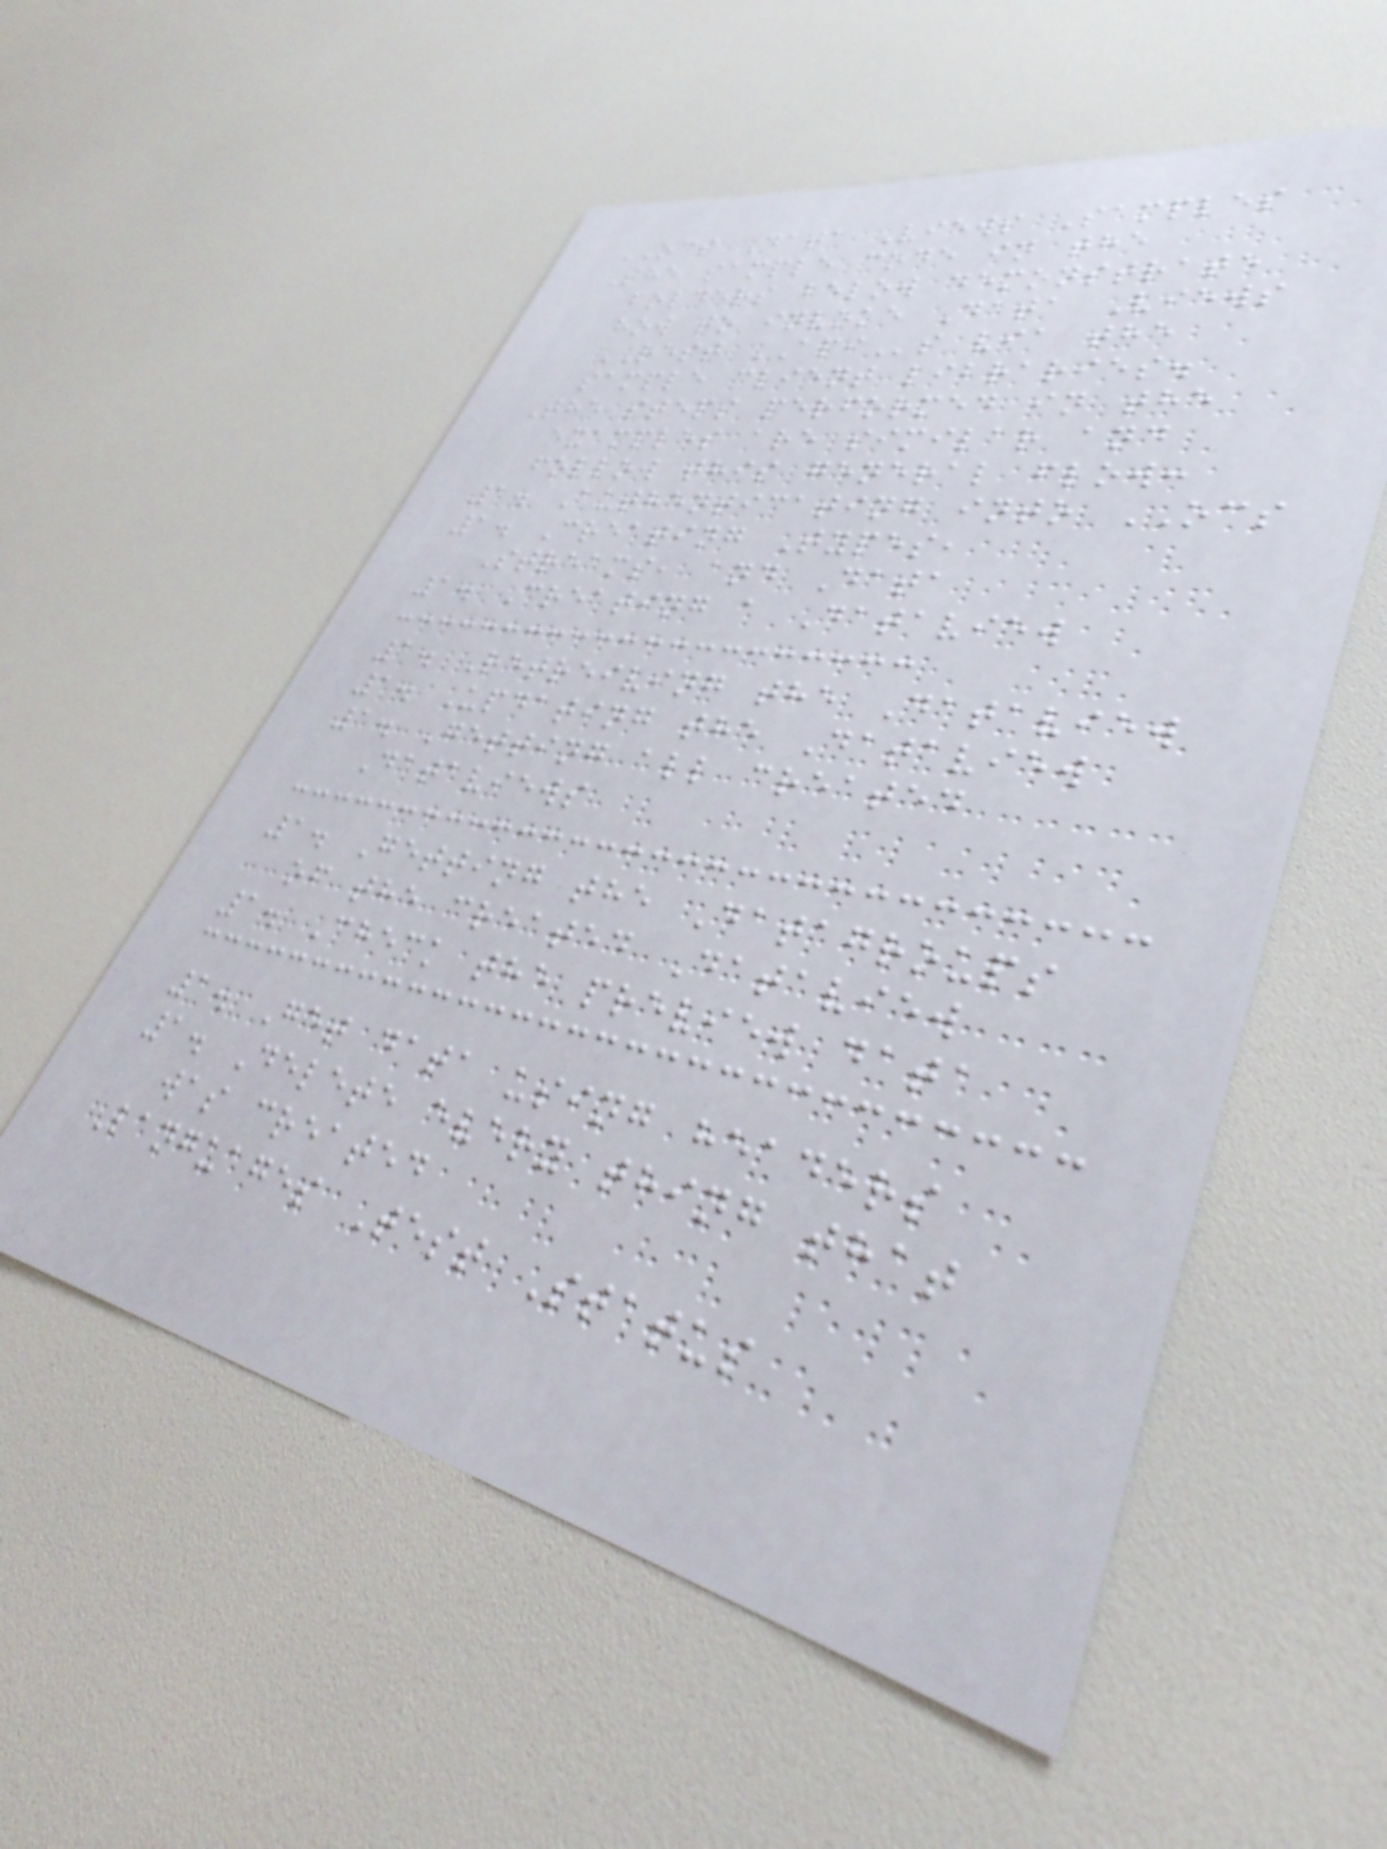OCS Data Views Samples
The sample code in the
folders below demonstrate
how to invoke Data Views
REST APIs via the
sample client libraries.
The steps performed in the
examples are similar and
follow this general flow:
1. Authenticating into OCS
1. Creating Types,
Streams, and Data
1. Creating a Dataview
1. Retreiving the Dataview
1. Updating the Dataview
1. Getting all created
Dataviews
1. Getting the Datagroups
of the created Dataview
1. Check the preview data
1. Get data using headers
1. Delete every thing that
was created
Languages Test Status
